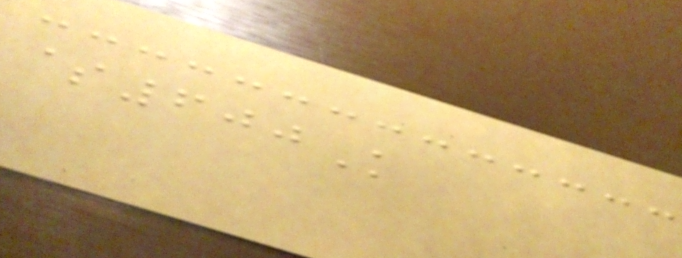$600K
